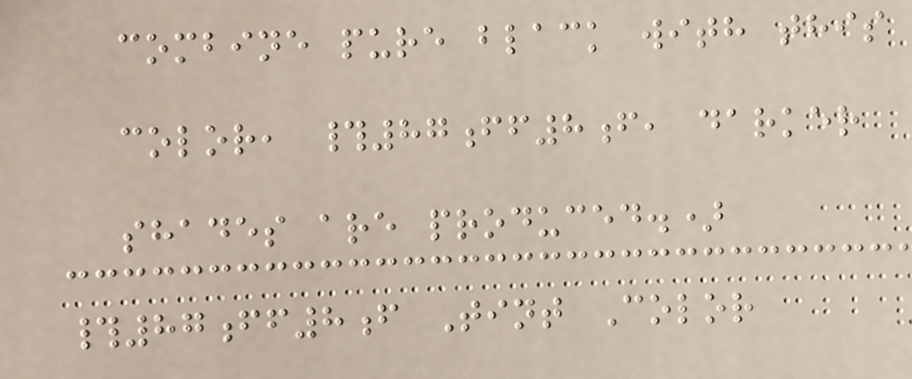combine pure black with this
color, #87ff8f, darker
shades are produced.)
#87ff8f Tint Color
